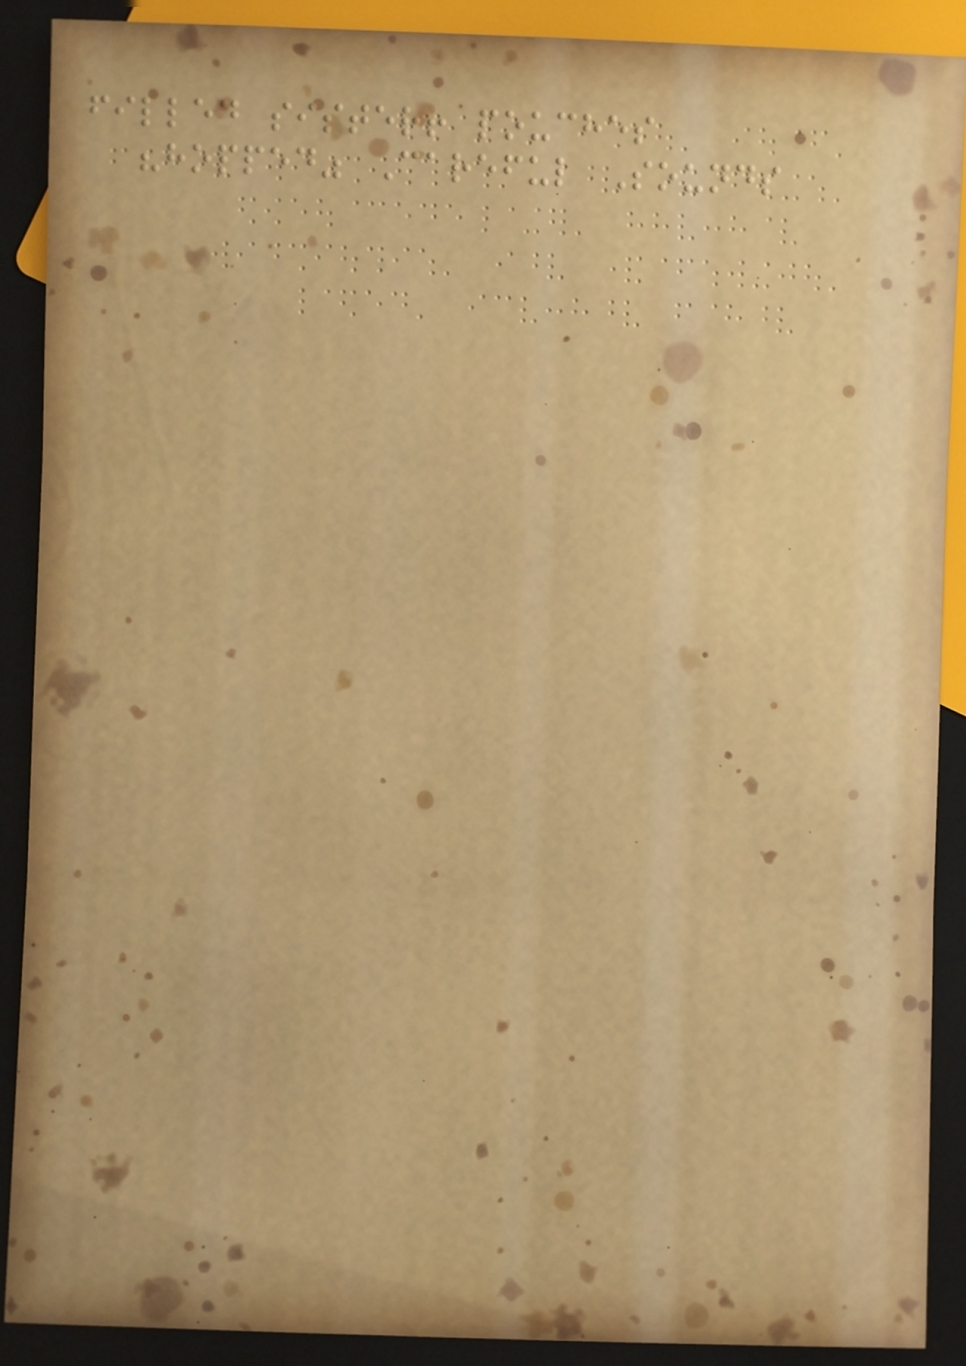filled sister! pouches
"hopped" Careful Sounds
